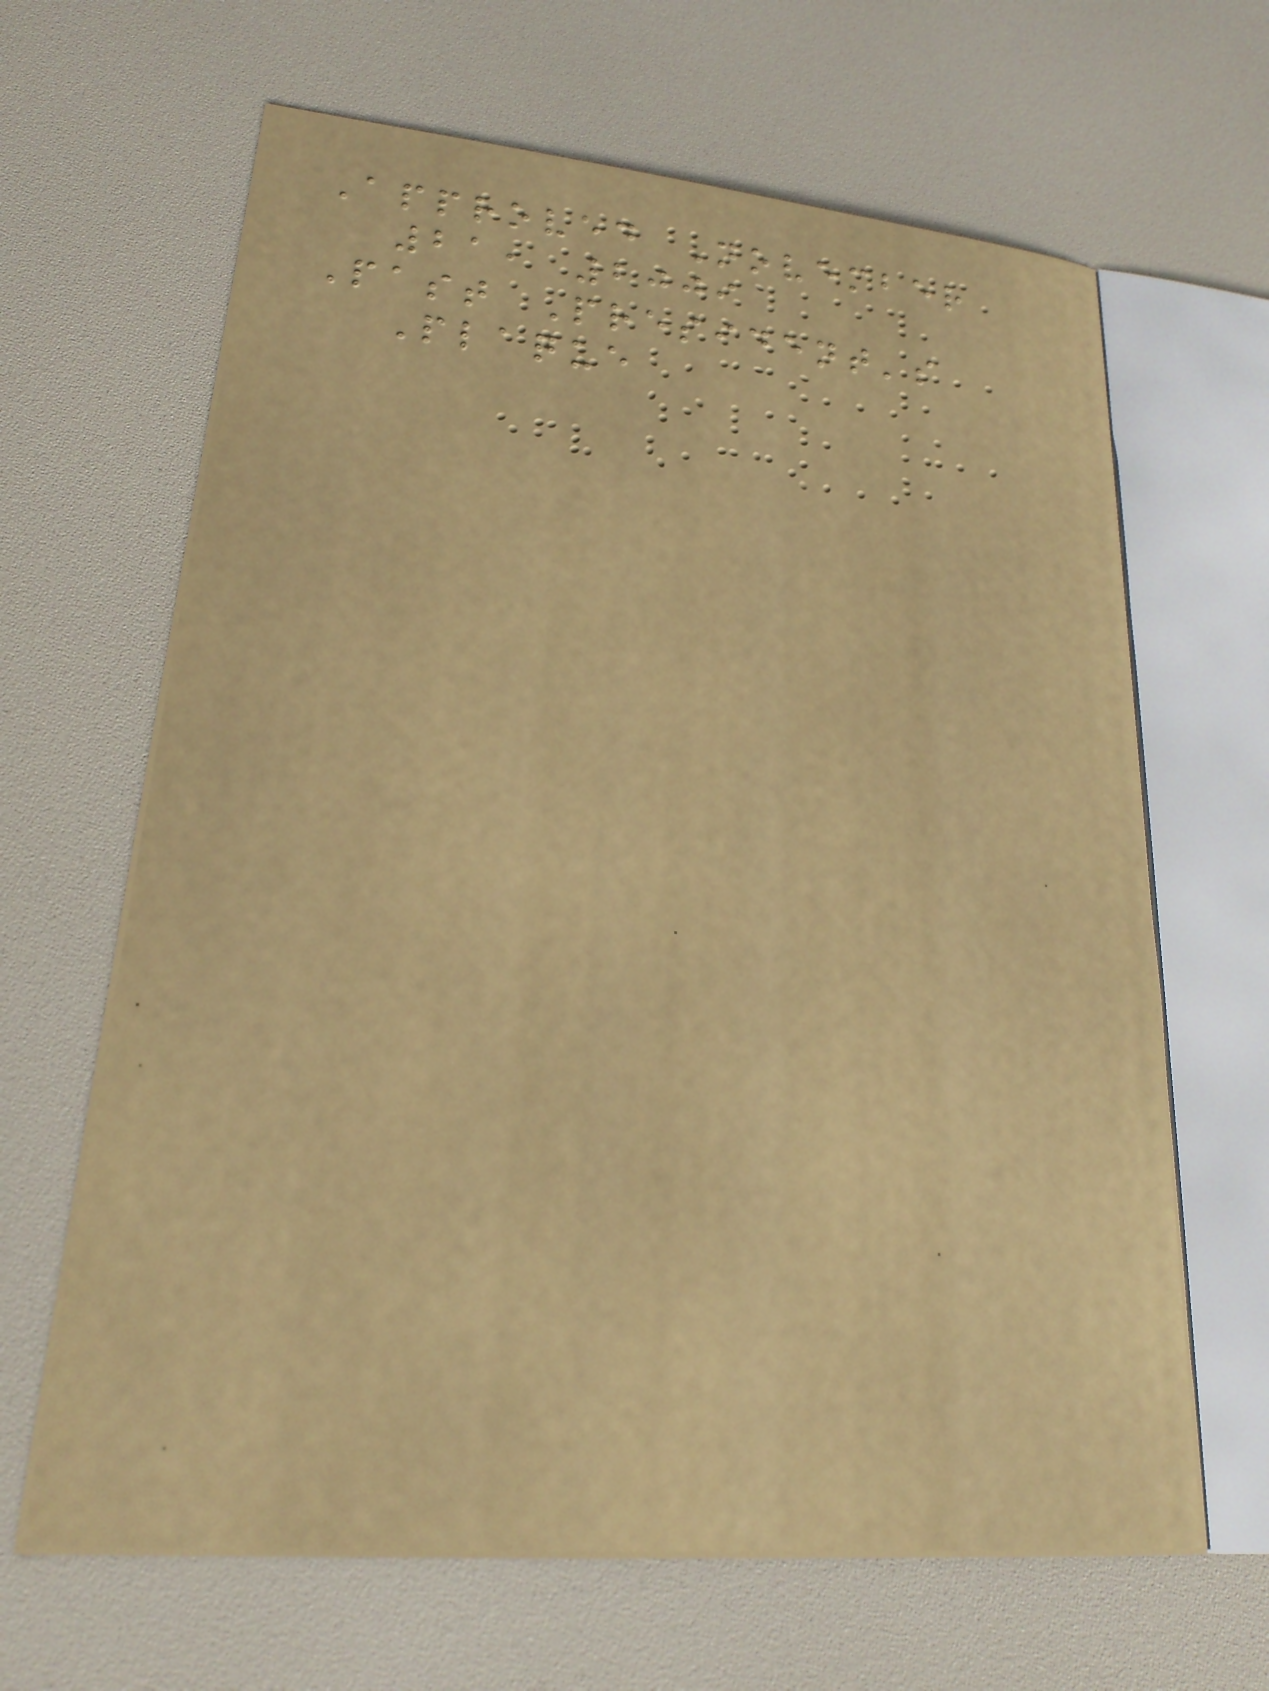Approved November
21, 2009
Past President's
Plaque
